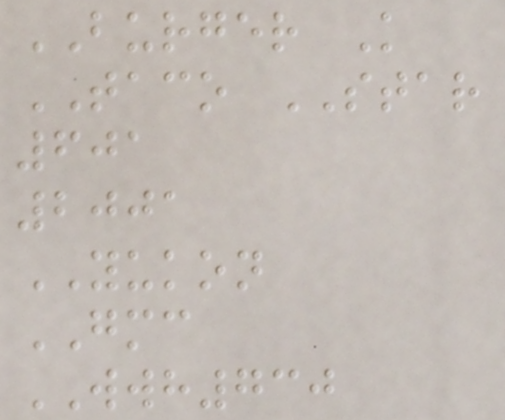BURGER K
TACO STAR
601
2001
YUKON
GMC
WWH730
